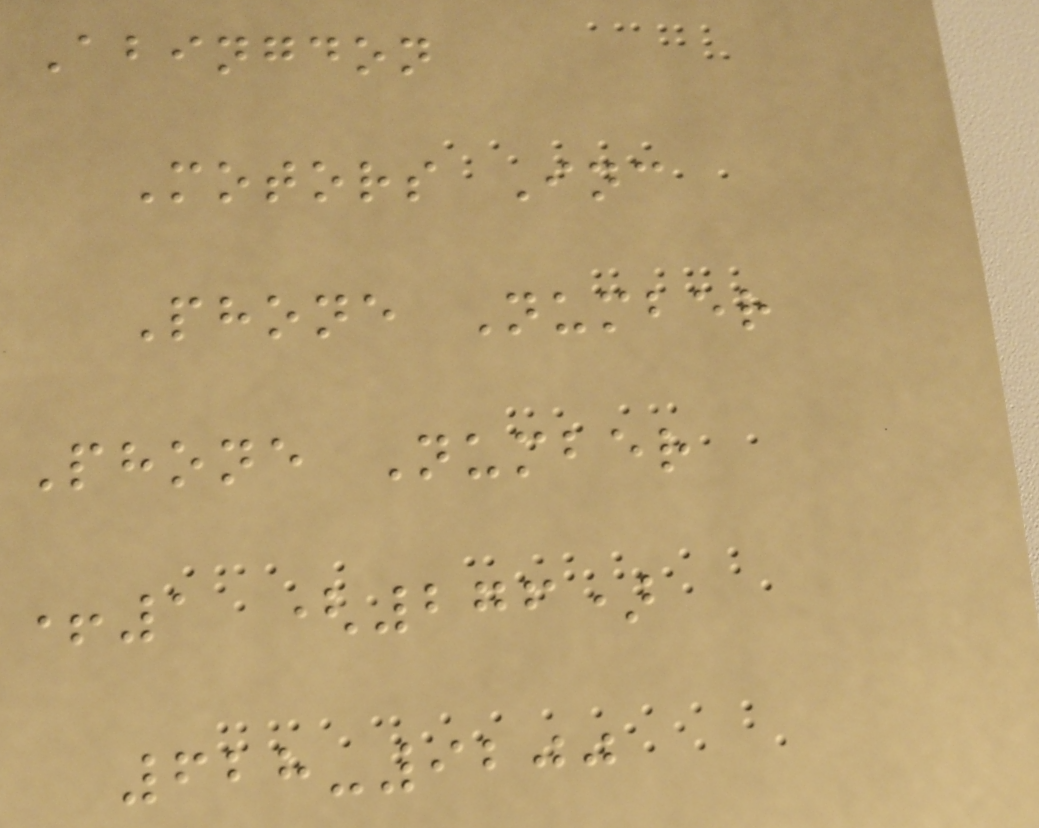Abingdon
Motors Inc
Phone Number
Phone Number
+1 (276)
628-9200
